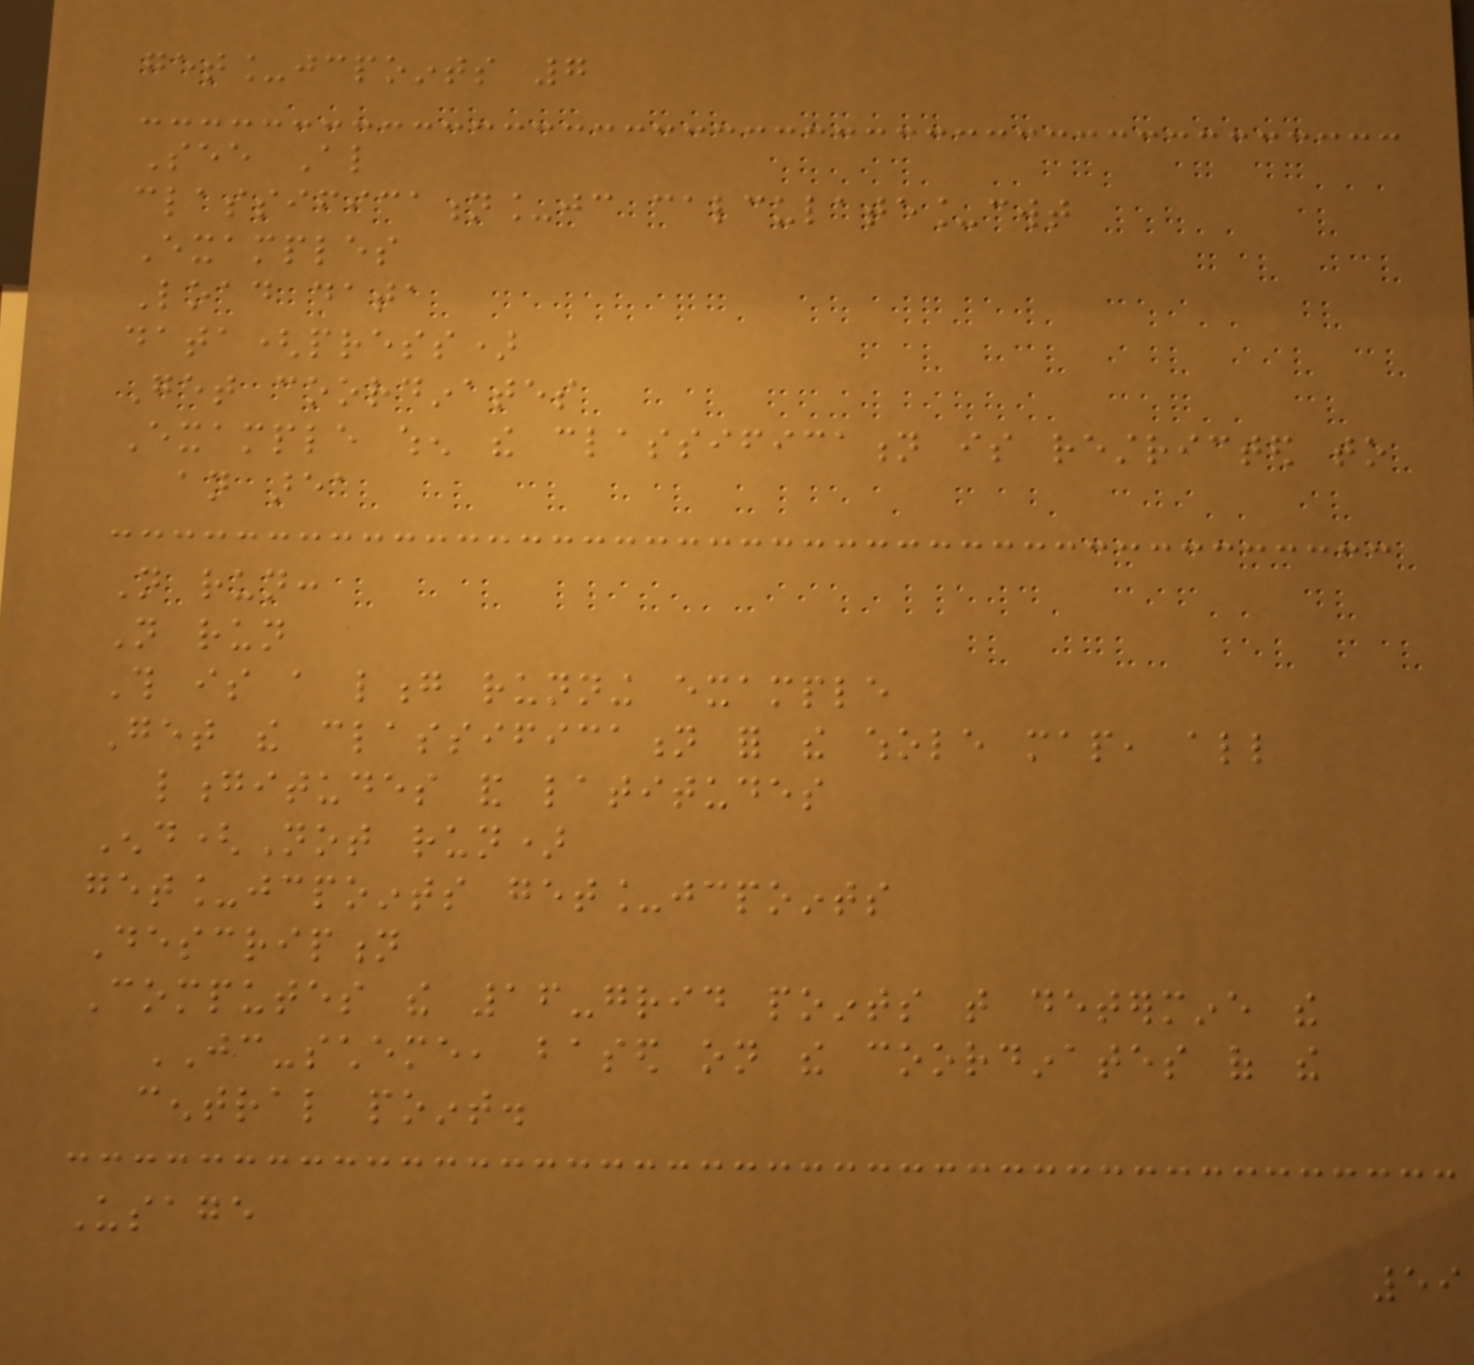get_jcpoints 7
See Also
classification_jc calculate_cwt
Examples
Load data
data(press)
Get coordinates
Example when the classification is restricted to
an area
Not run:
Not run
This is a long running example
Get the classification for the whole map, all
longitudes and latitudes
End(Not run)
get_jcpoints get_jcpoints
Description
Computes the 16-grid points that determine the
JC-scheme, based on the coordinates of the
central point.
Usage
59
